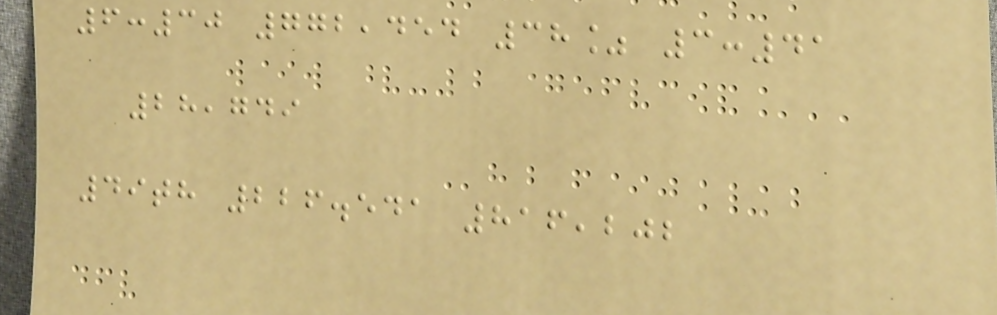6:30 772,454 38% 3:41
28,749
49th 226.541 816,202
